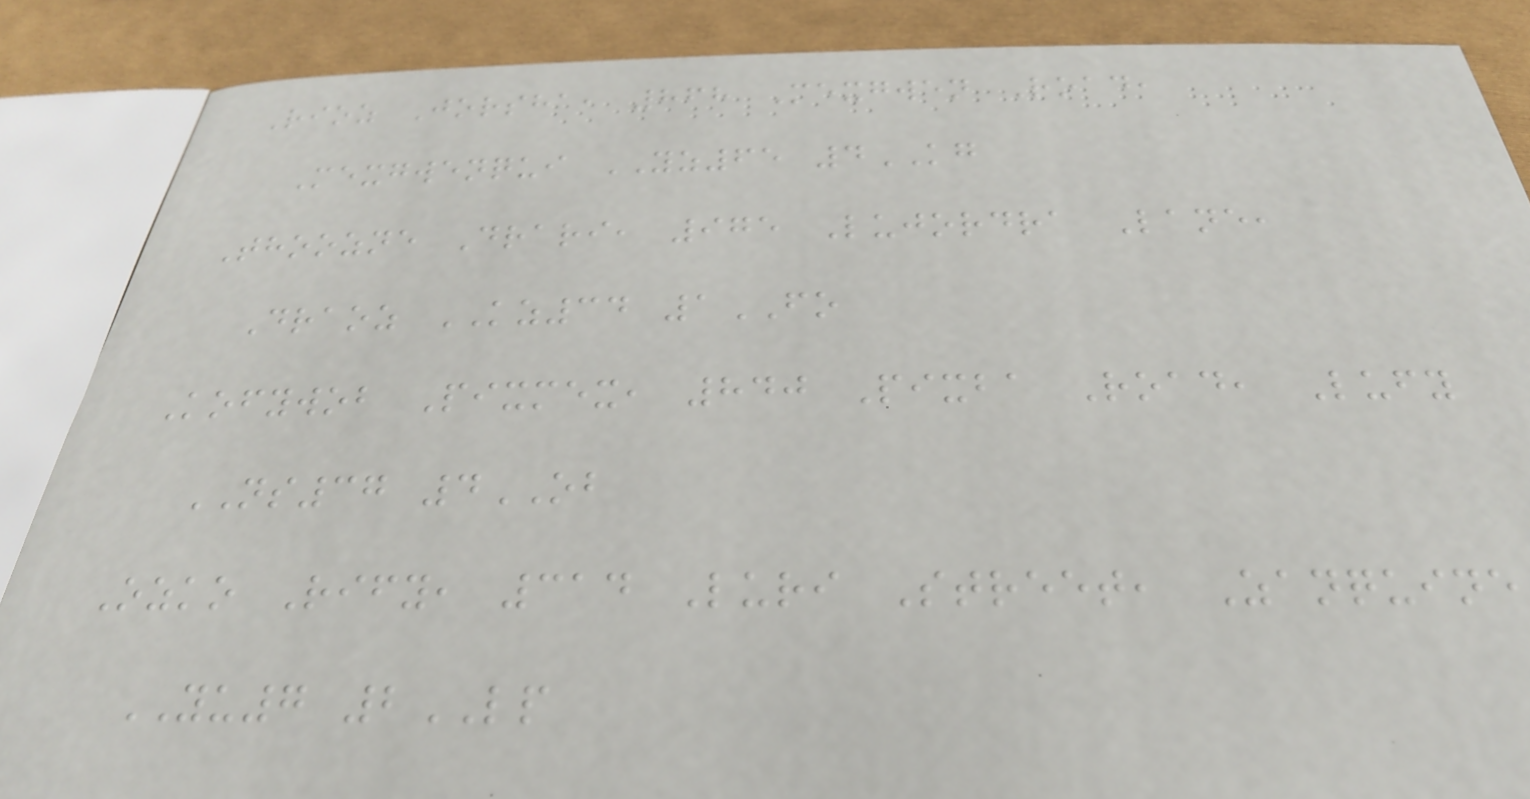Rioz Jorsha, 868 Mexgwen Road,
Mexgwenqui YZ65 4KG
Thoozne Drari, 975 Lujordra Lane,
Draoz KZ34 1FO
Kofywob Pixmex, 840 Pixba Road, Lufy
NS37 4OB
Ozko Rify, 314 Luri Street, Zanquine
YU7 2LP
